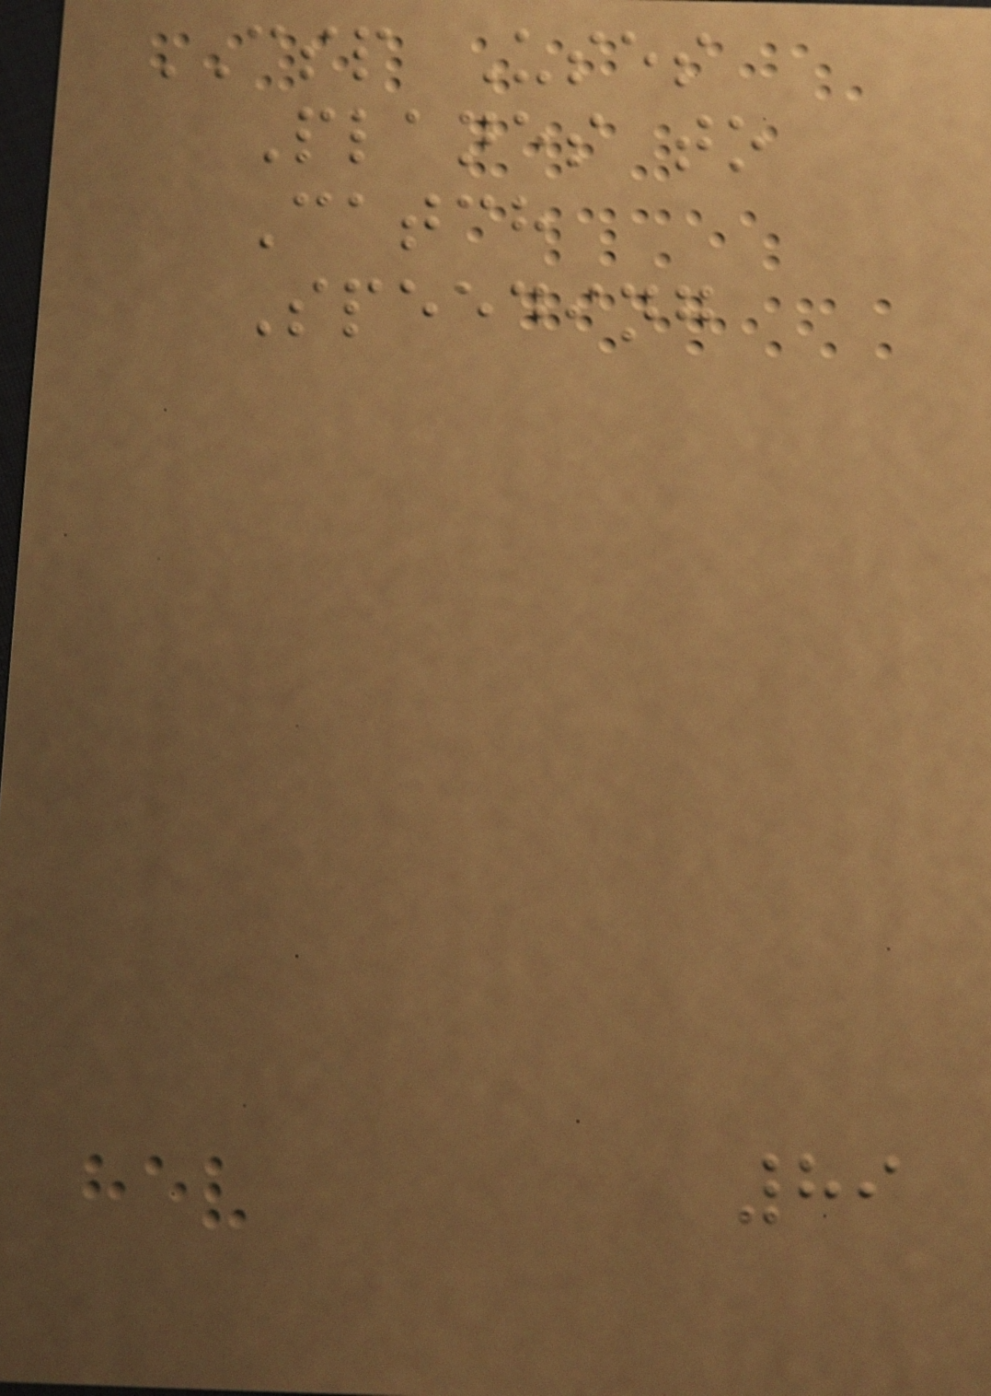CSP Uses
Planes to
Catch
Speeding
89
